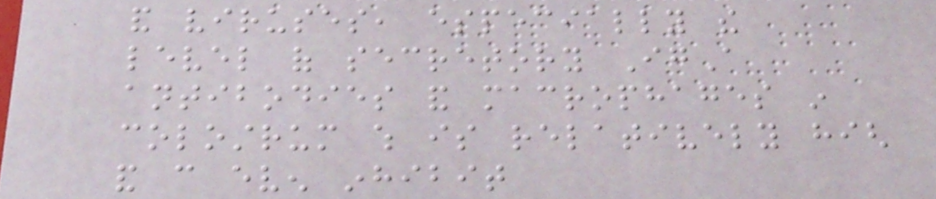and viruses, especially the
level of secretory IgA
antibodies and macrophages in
colostrum which is relatively high
and can even inhibit
